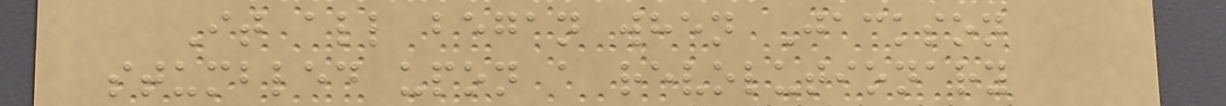It all began when Jackson
stumbled upon a revolutionary
